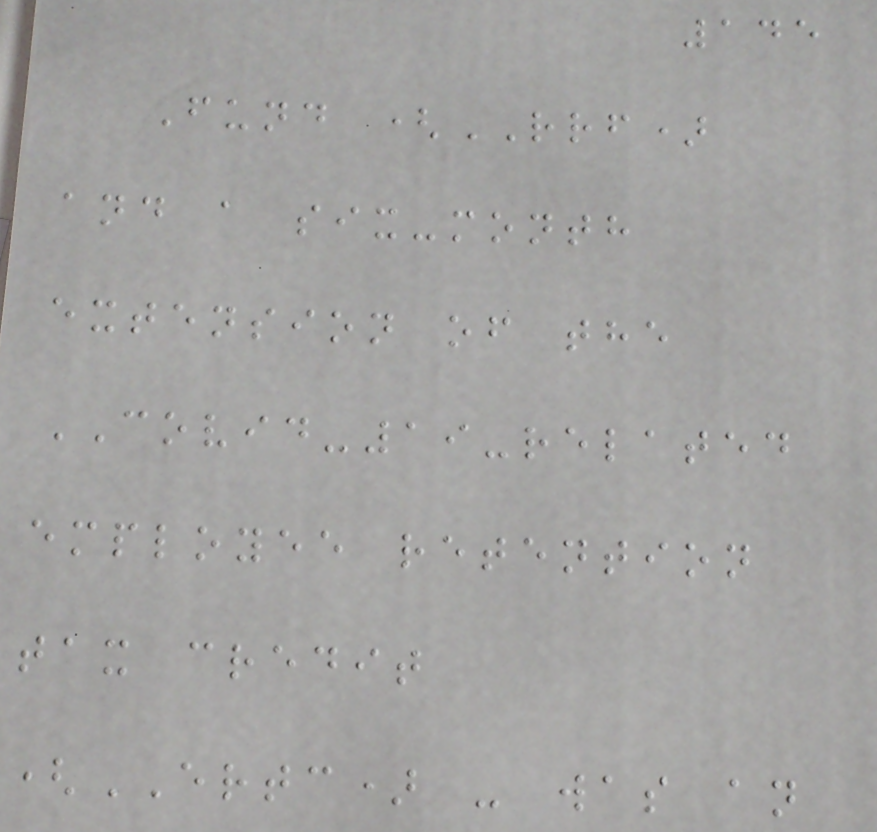145
Fund (RRF)
and a six-month
extension of the
COVID-19-related
employee retention
tax credit
(ERTC) - was an
